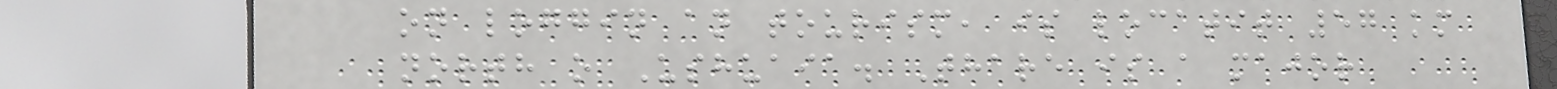on loggin an tourism, is locatit 57 km
north o Ushuaia. Thare is a major
